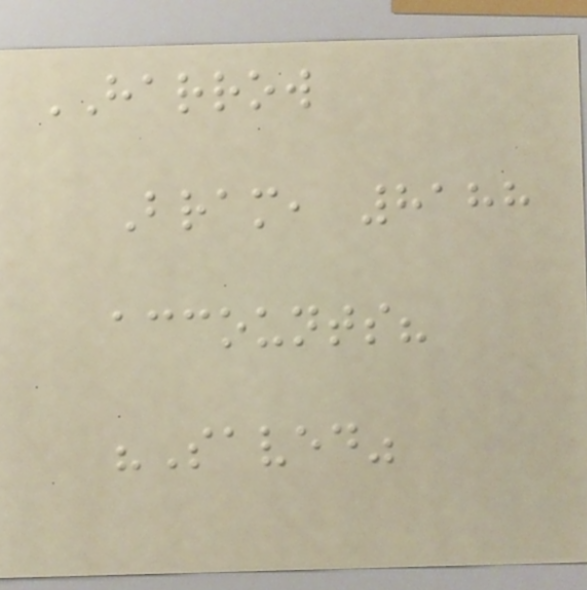HARROW
Bram, 8188
accounts?
"Saved"
